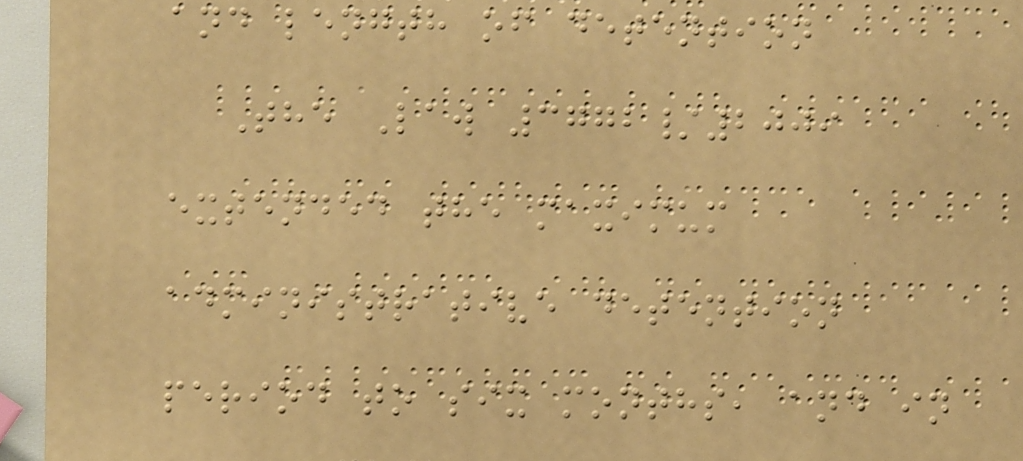and length of detention
The Law 3772/2009
extended the maximum
administrative detention
period to six months, and in
